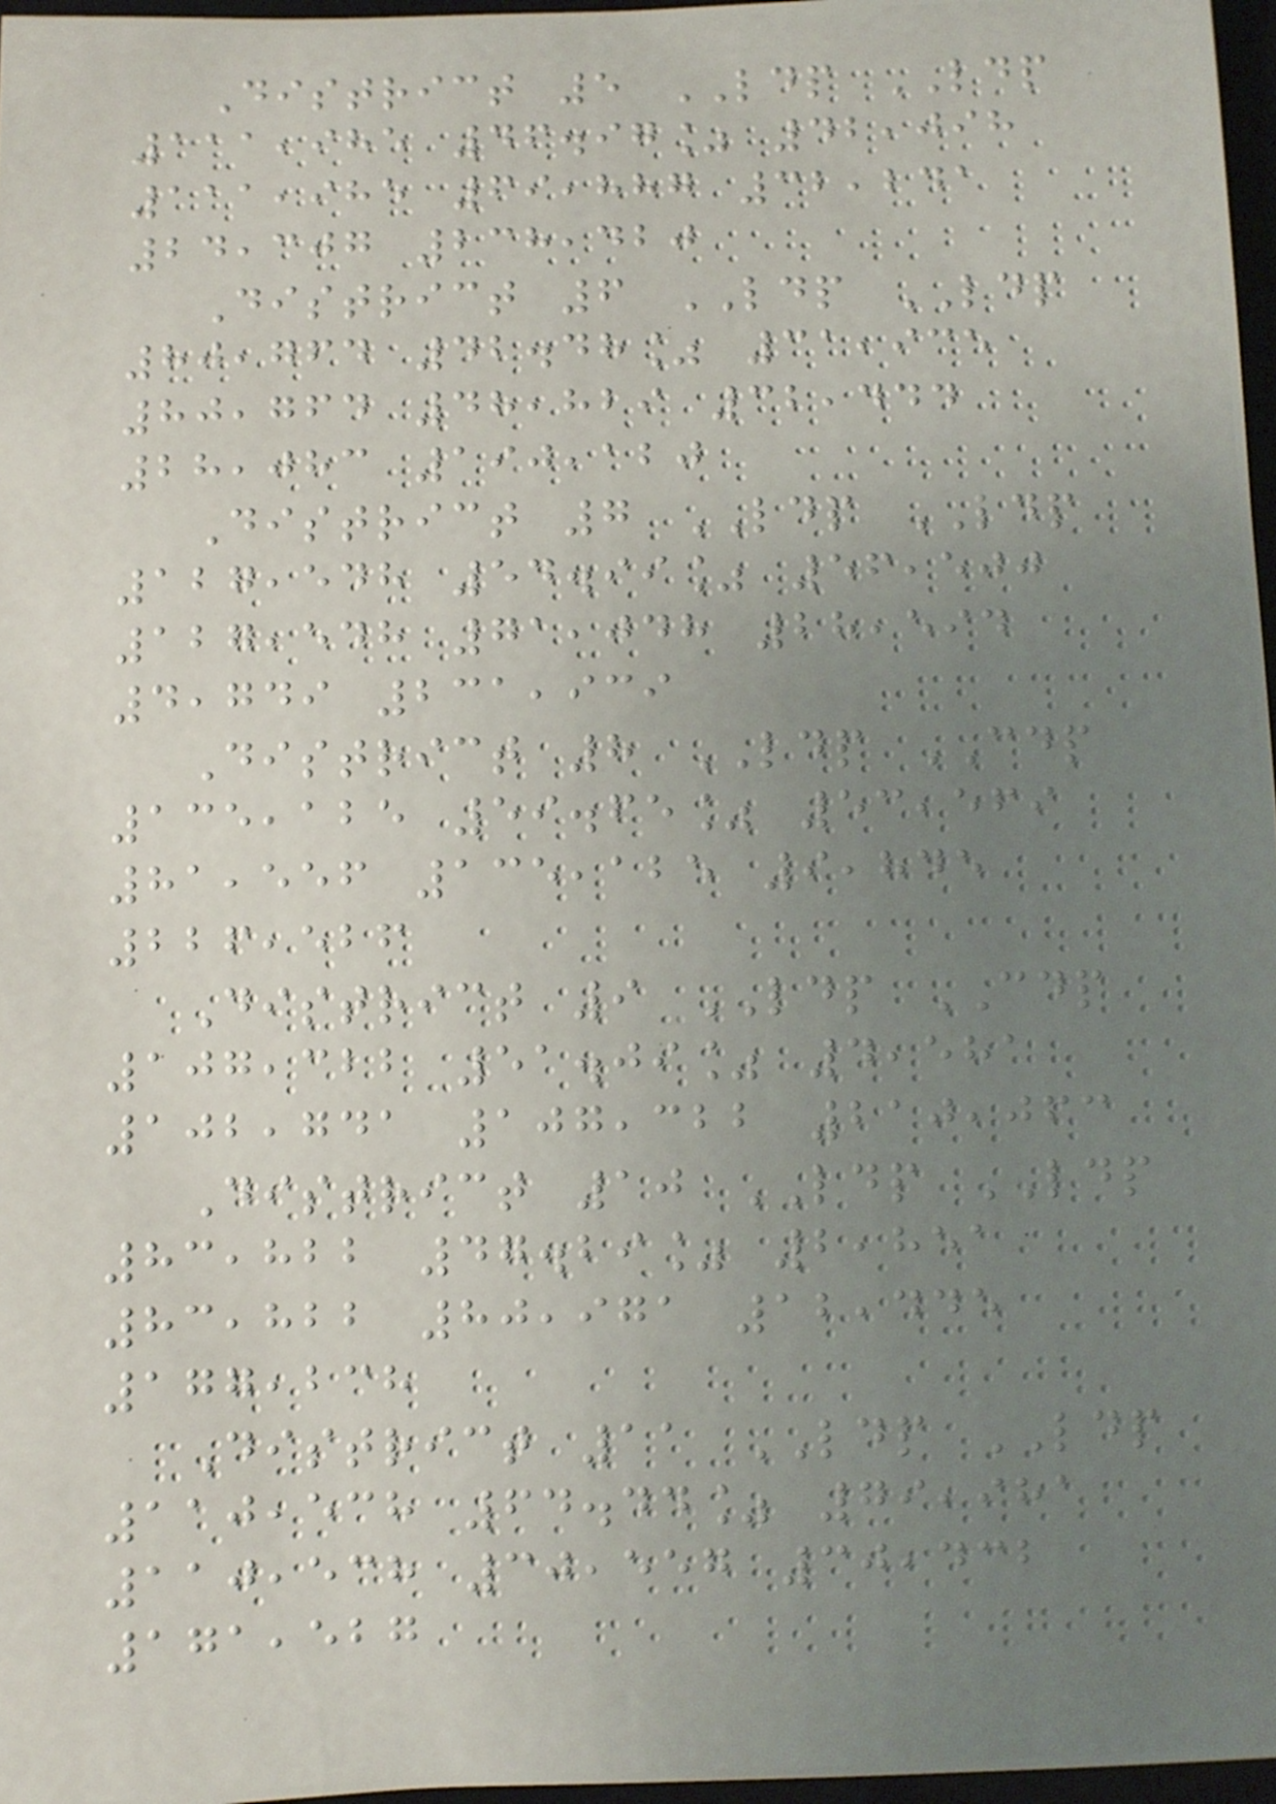District 5 LDP LDP
111,985 46.97% 42,098
111,985 69,887 32,241
24,307 238,420
District 6 LDP LDP
80,764 42.48% 31,935
80,764 48,829 32,444
28,083 190,120
District 7 LDP LDP
127,548 54.99% 56,500
127,548 71,048 28,594
4,749 231,939
District 8 LDP CDP
135,125 59.65% 53,569
81,556 135,125 9,845
226,526
District 9 LDP CDP
107,322 51.09% 4,581
102,741 107,322 210,063
District 10 LDP LDP
83,822 47.29% 2,851
83,822 80,971 12,445
177,238
District 11 LDP LDP
110,538 64.44% 79,981
110,538 30,557 30,432
171,527
